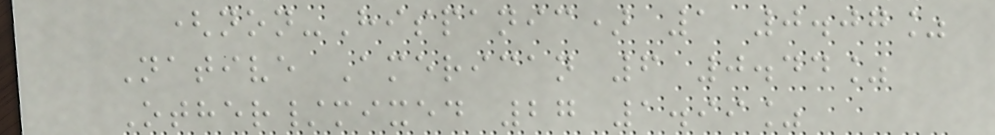(non-Hispanic) 1 0.07%
Native American 6 0.44%
Other/mixed 27 1.99%
